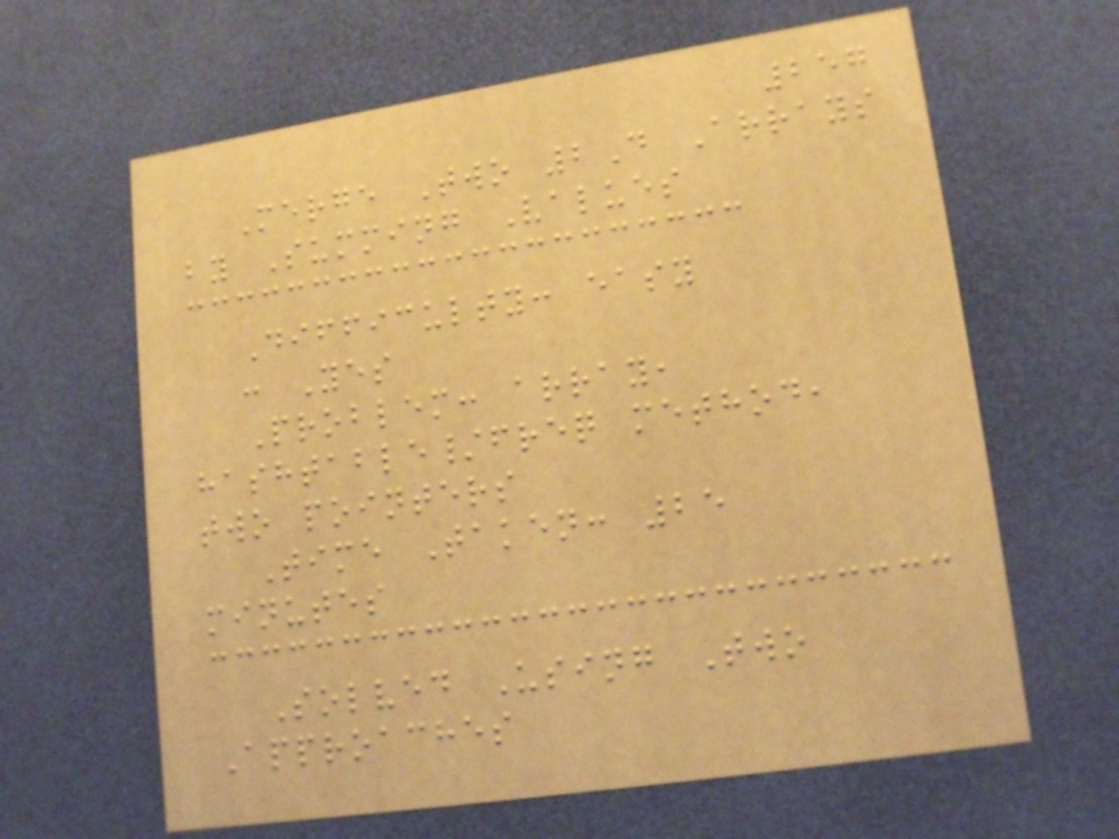257
Merge Two 2D Arrays
by Summing Values
Difficulty: easy
: Yes
Problem: array,
hashtable/freq method,
two pointers
Time Taken: 25
minutes
Solved Using Two
Approaches
